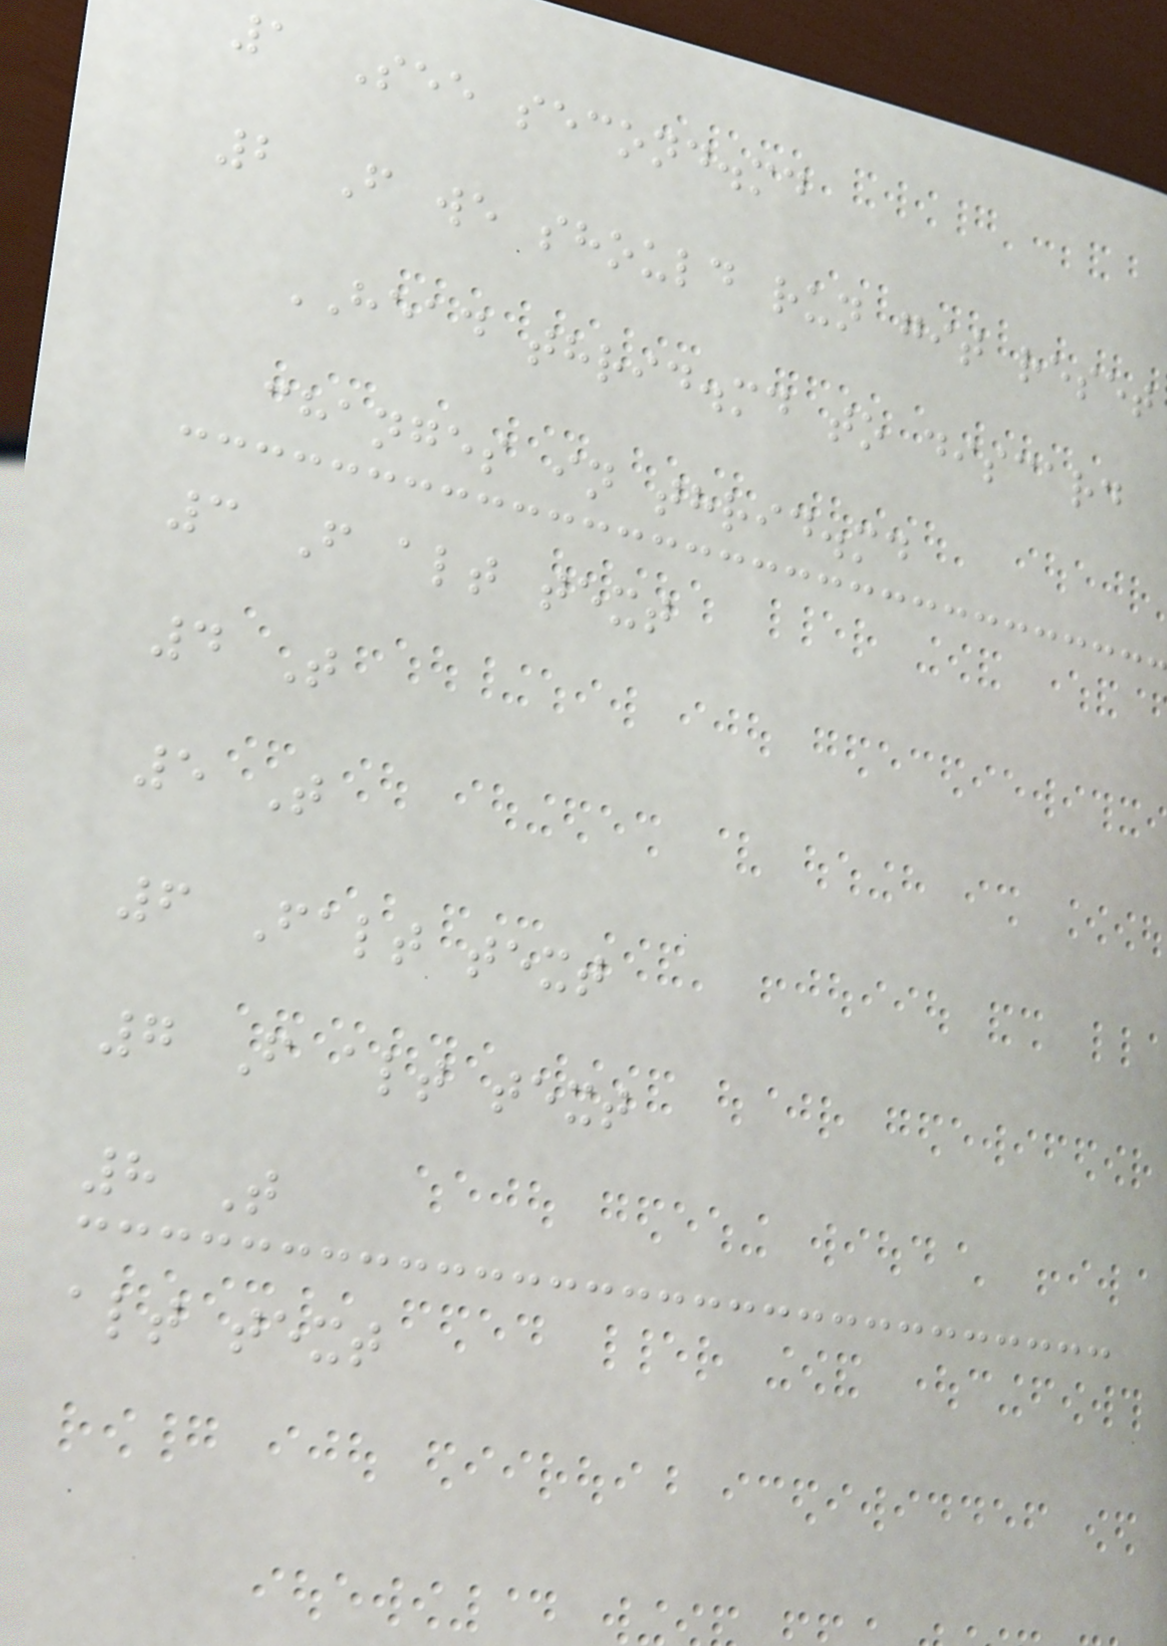1 See second.md
2 F we should run git reset
HEAD thrid.md to discard
changes in thrid.md
3 F alt text
4 T
5 T
6 Falt text
7 F alt text
8 T
alt text
